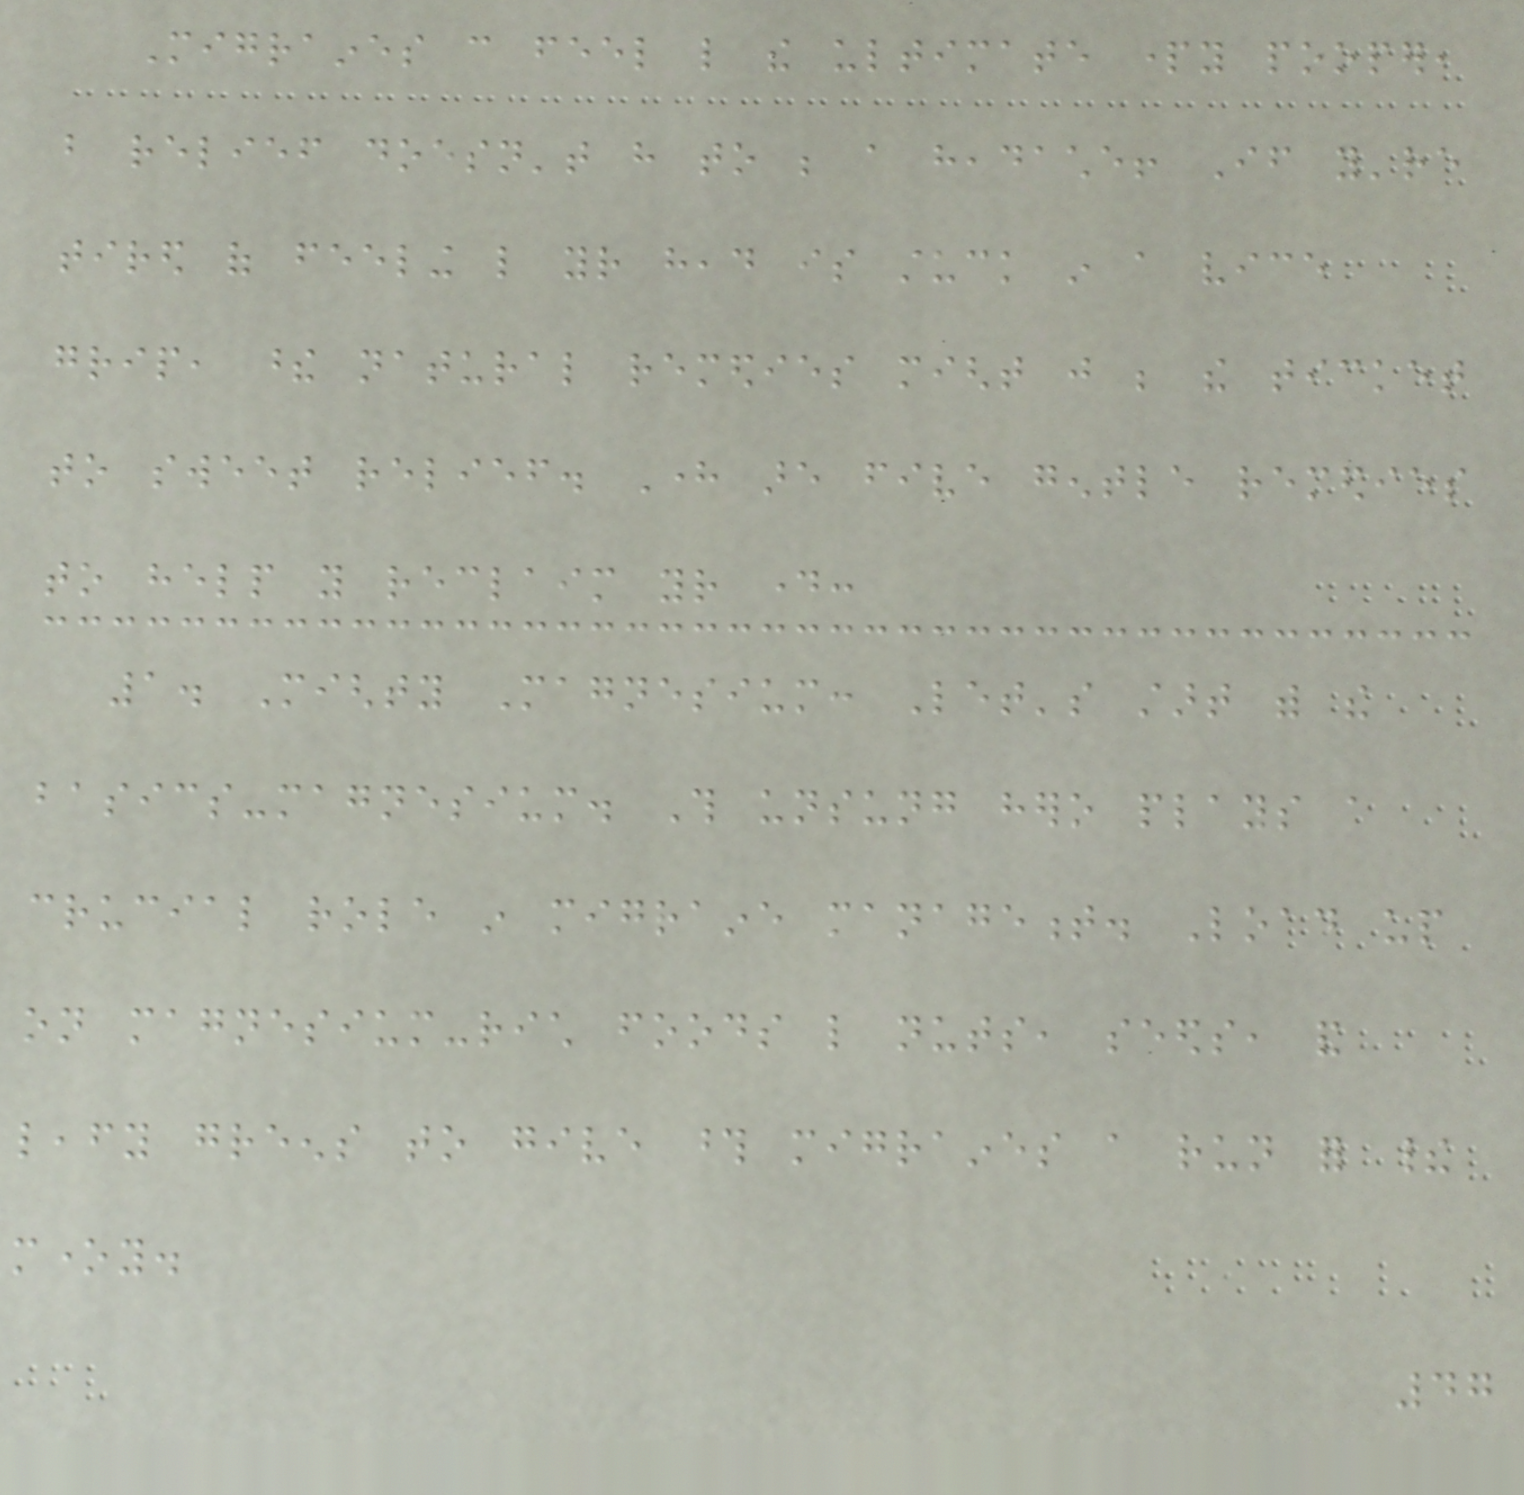Migraines can feel like the ultimate party pooper,
but relief doesn't have to be a headache! If you're
tired of feeling like your head is stuck in a vice
grip, these natural remedies might just be the ticket
to sweet relief. Here are five gentle remedies
to help you reclaim your day:
1. Mighty Magnesium: Let's start with the
basics-magnesium. This unsung hero plays a
crucial role in migraine management. Load up
on magnesium-rich foods like nuts, seeds, and
leafy greens to give those migraines a run for their
money.
47
